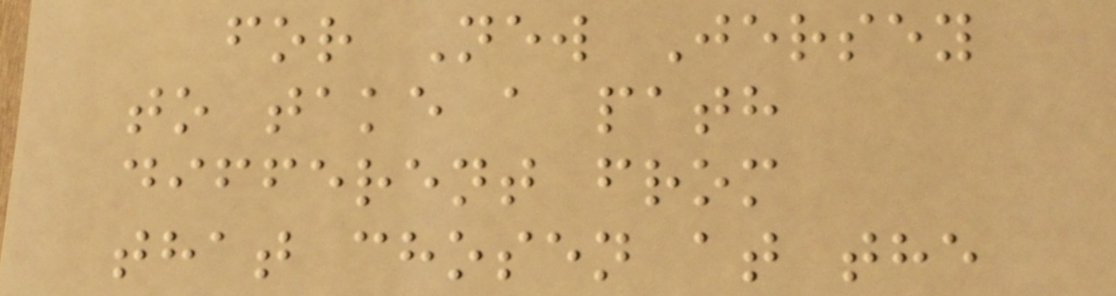for New Jersey
to take a path
different from
that chosen at the
